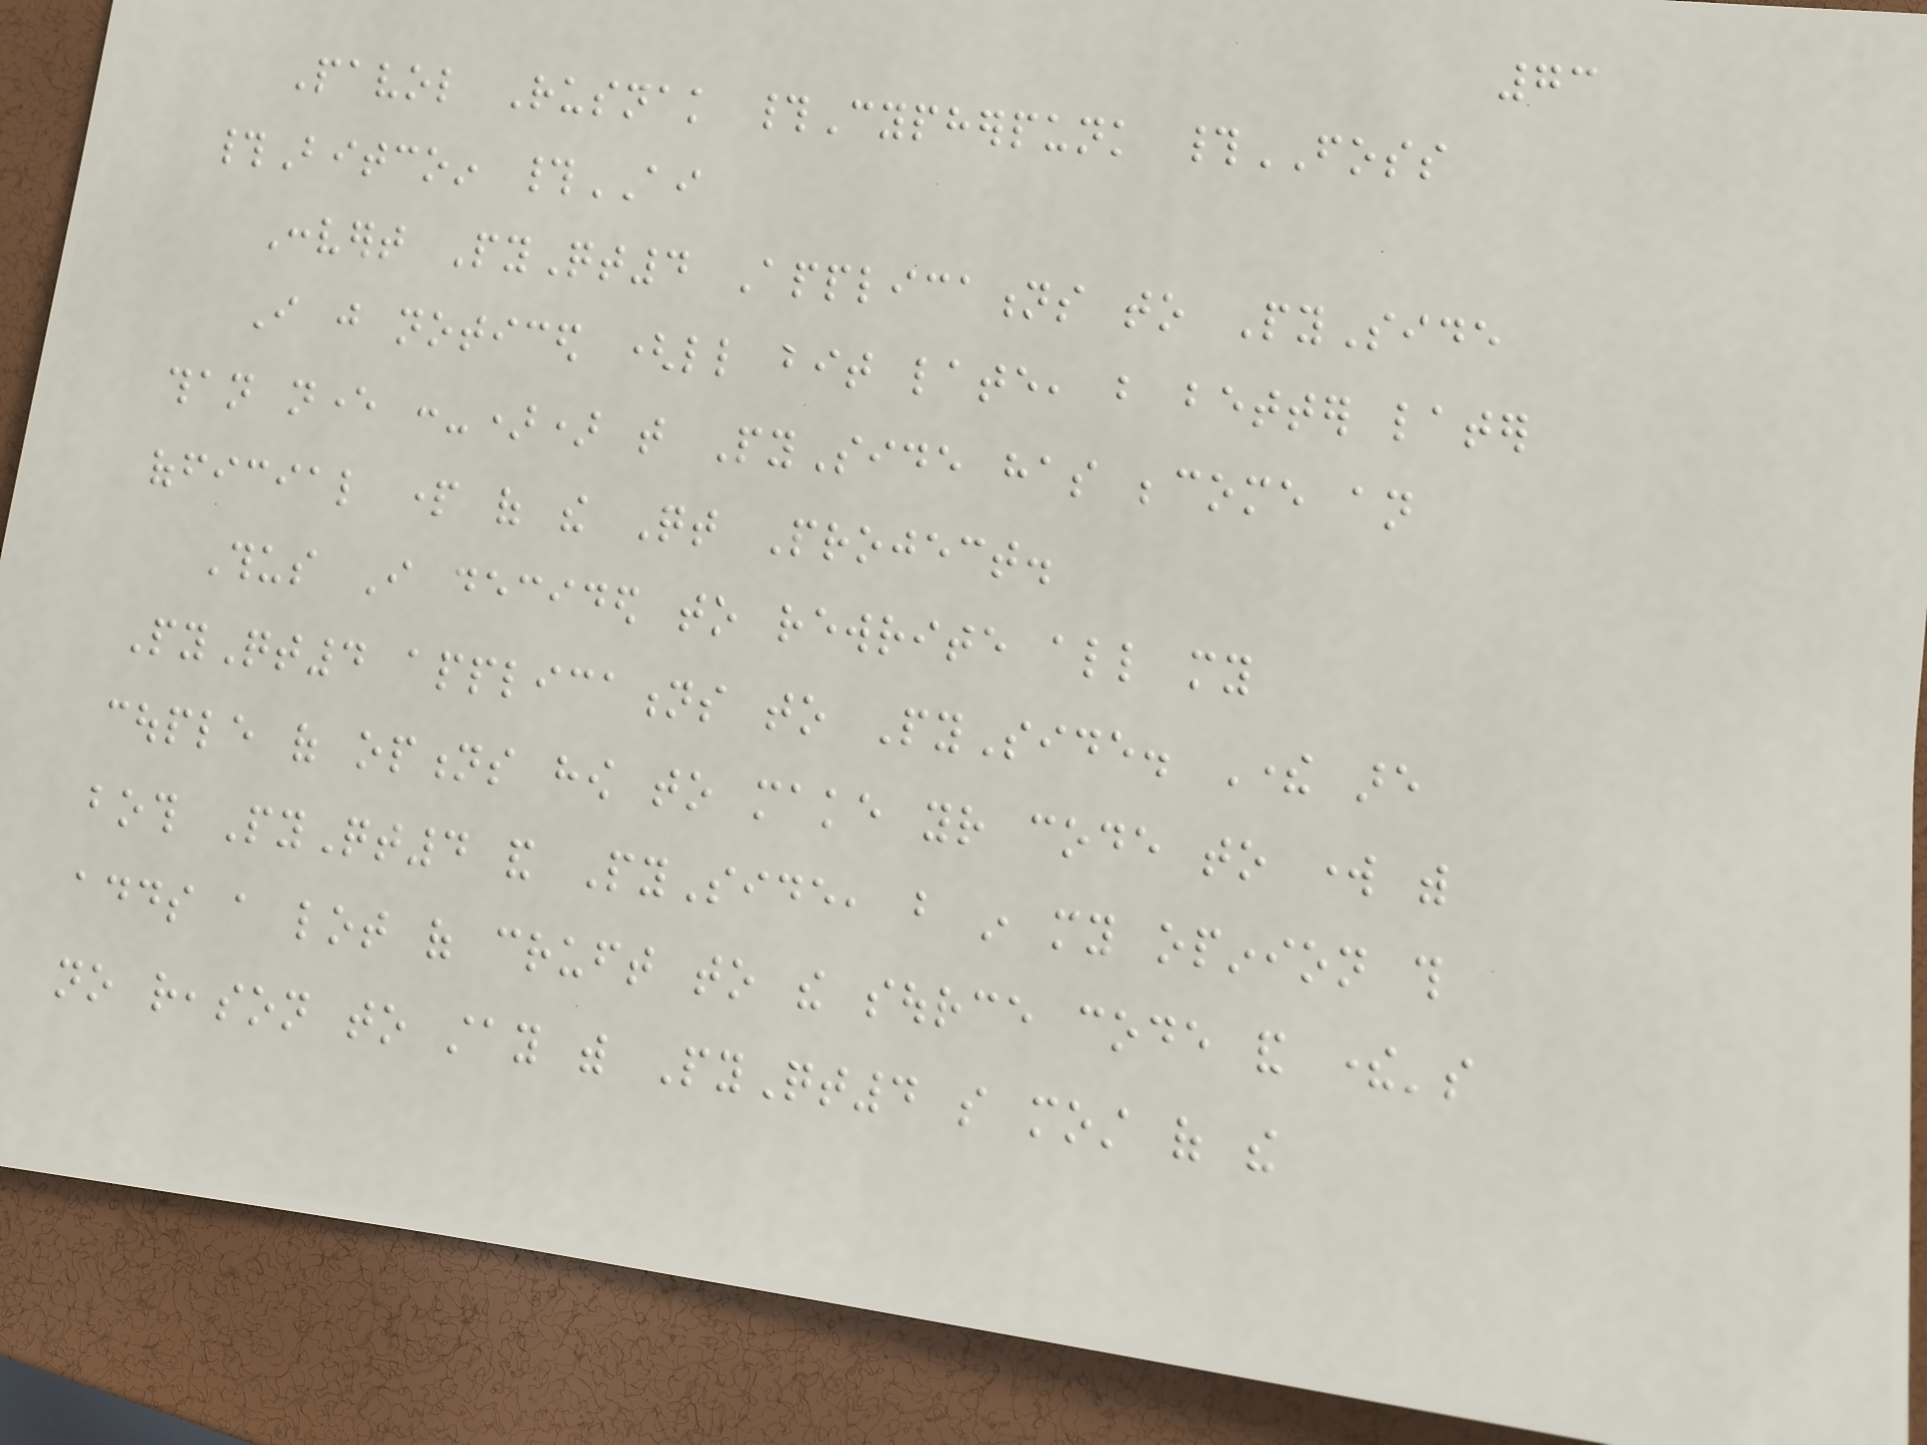73
Pavol Rusnak #Cypherpunk #FOSS
#Bitcoin #AI
Convert PyQt4 Applications to PySide
I just noticed (little bit late, but better later
than never :-)) that PySide has become an
official part of the Qt Project.
Thus I decided to rewrite all my
PyQt4 applications to PySide. There are
couple of options how to make your code to work with
both PyQt4 and PySide, but in my opinion this
adds a lot of cruft to the source code and there's
no reason to stay with PyQt4 so most of the
